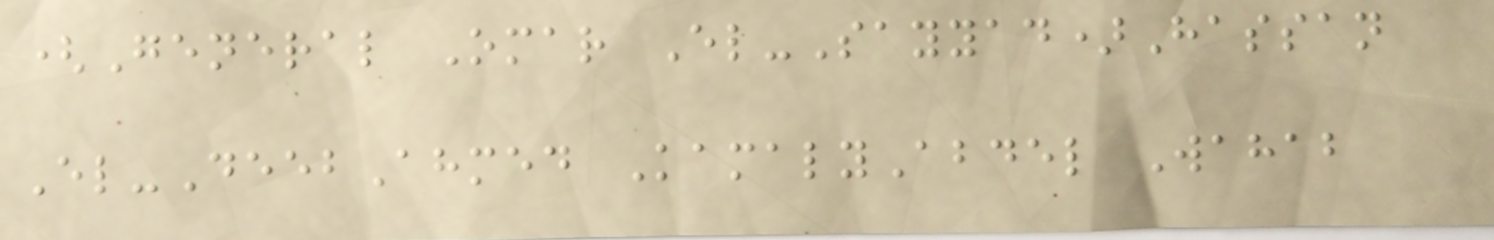(General Omar El-Sayyad)Hassan
El-DeebAhmed KamalyAbdel Wahab
